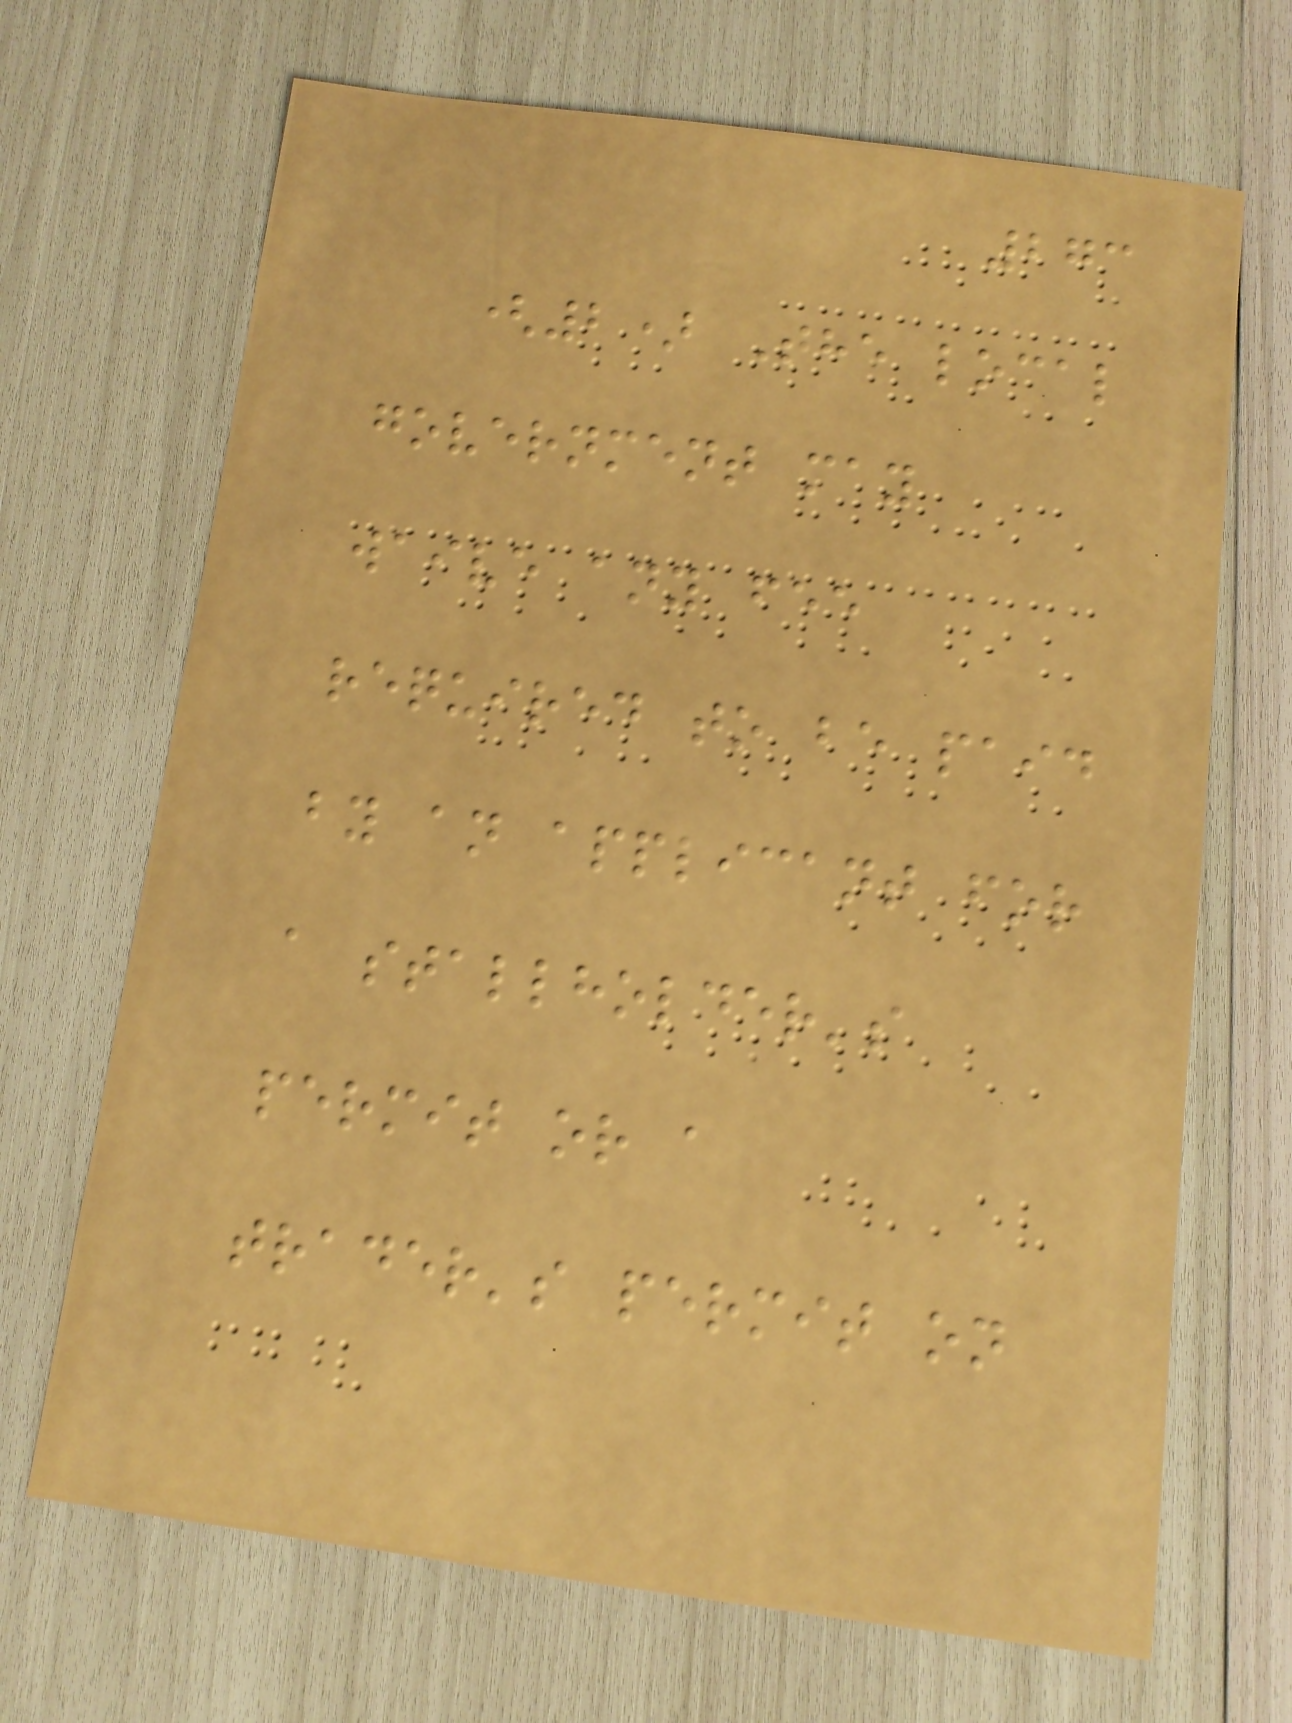273
(2) The local
government may
waive any fee
required to be paid
by an applicant for
a stallholder's
permit or a
trader's permit on
